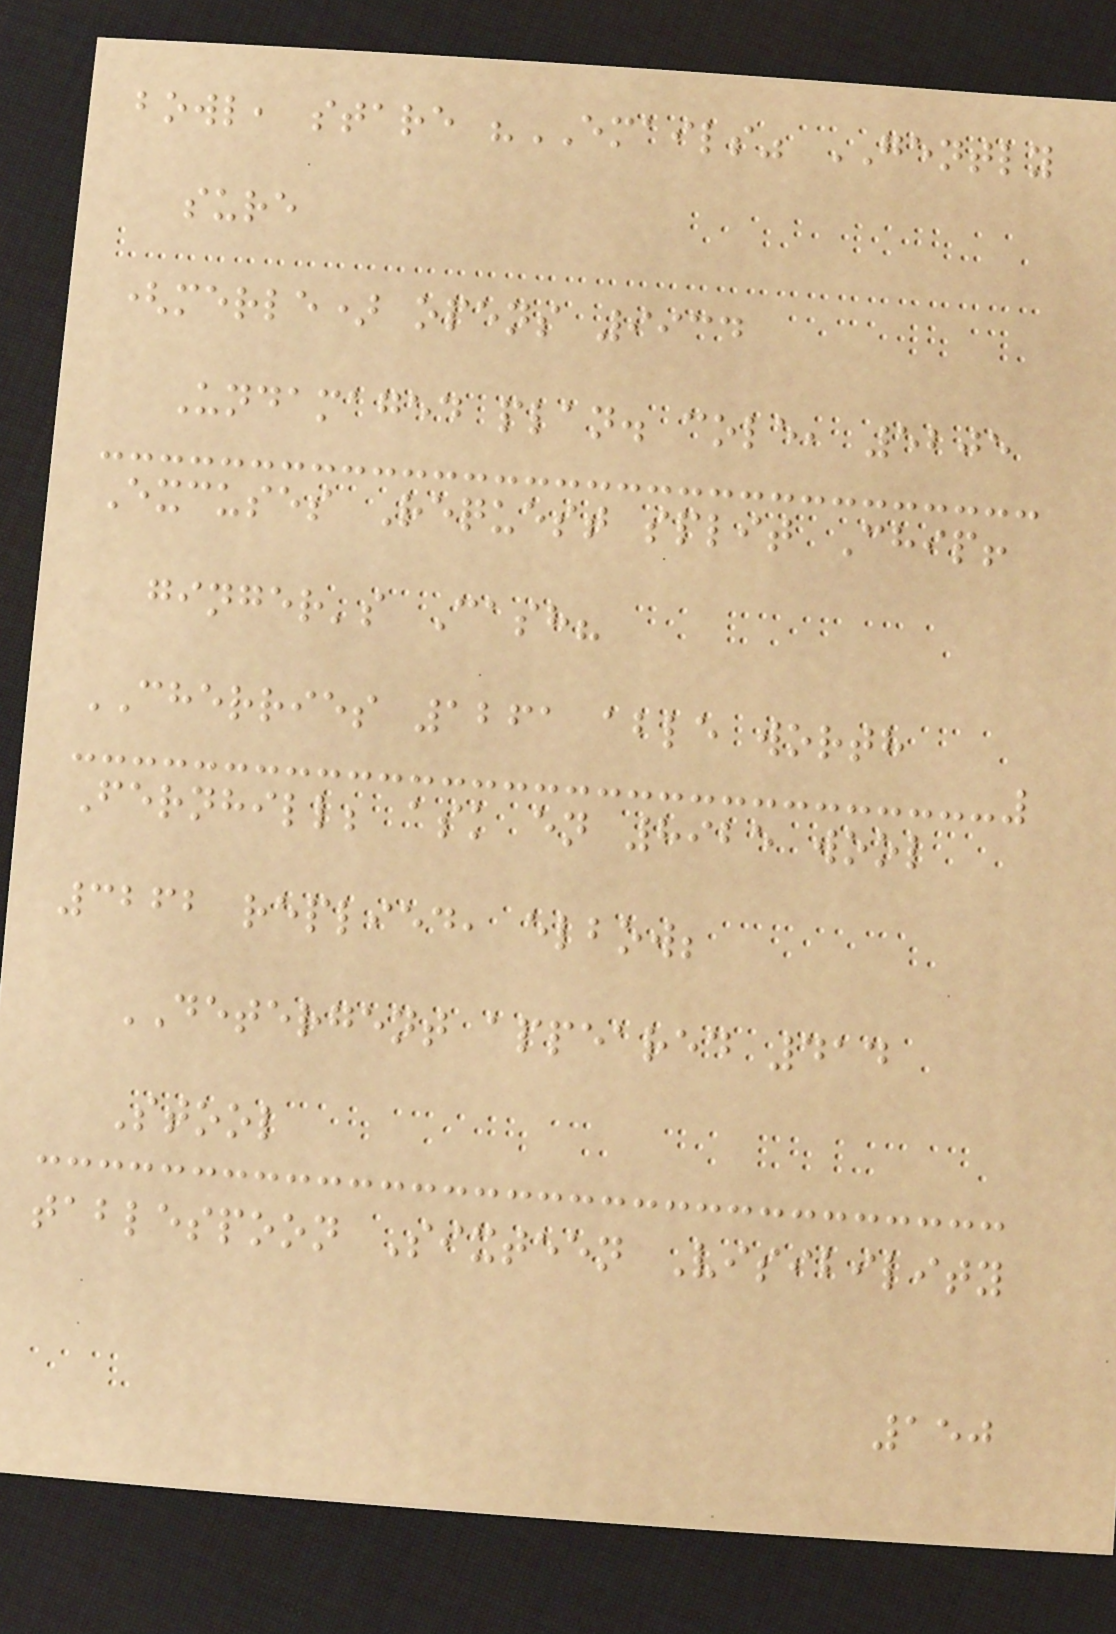bowl, stare "EMAILS" GENTLY
sure
(merle) opens 9934
Undamaged plan. cole, 5205
Excuses Request split Chip!
ginger's Cash?
CHERRIES 1261 able worth
Fernhill; ask en 8925 wool
3262 replied, elbow;
DETERGENT appeared 414
Stool
tablespoon Sixteen Visibility
150
